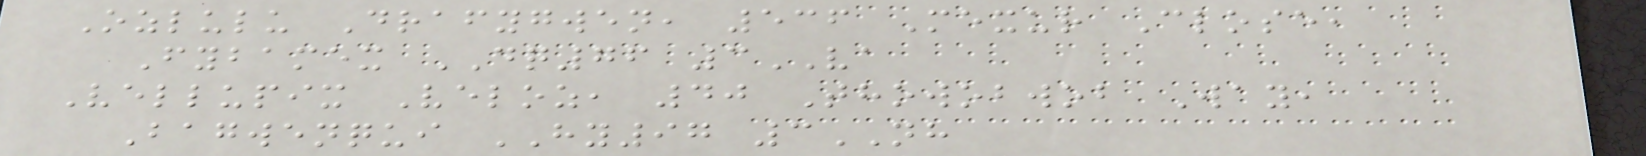Ozlulu Drafygwen, 536 Mexur Close,
Fybamex DQ76 3VA
Vellupix Veloz, 40 Thowobwob Way,
Bagwenqui HY97 3NH
